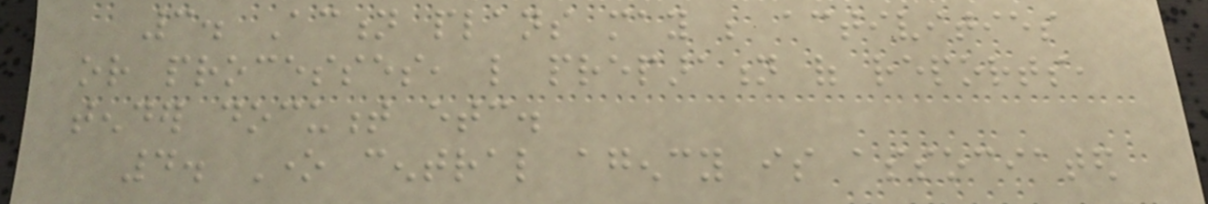3. Action plans may be activities
or processes, like preparation of reports,
tender document etc.
4. One central agency is associated
